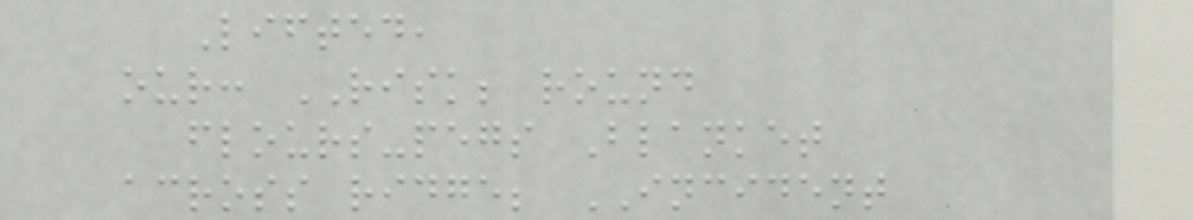Lifted,
our: RISK; round
flours-pegs Blanket
across ridge; INCIDENT
